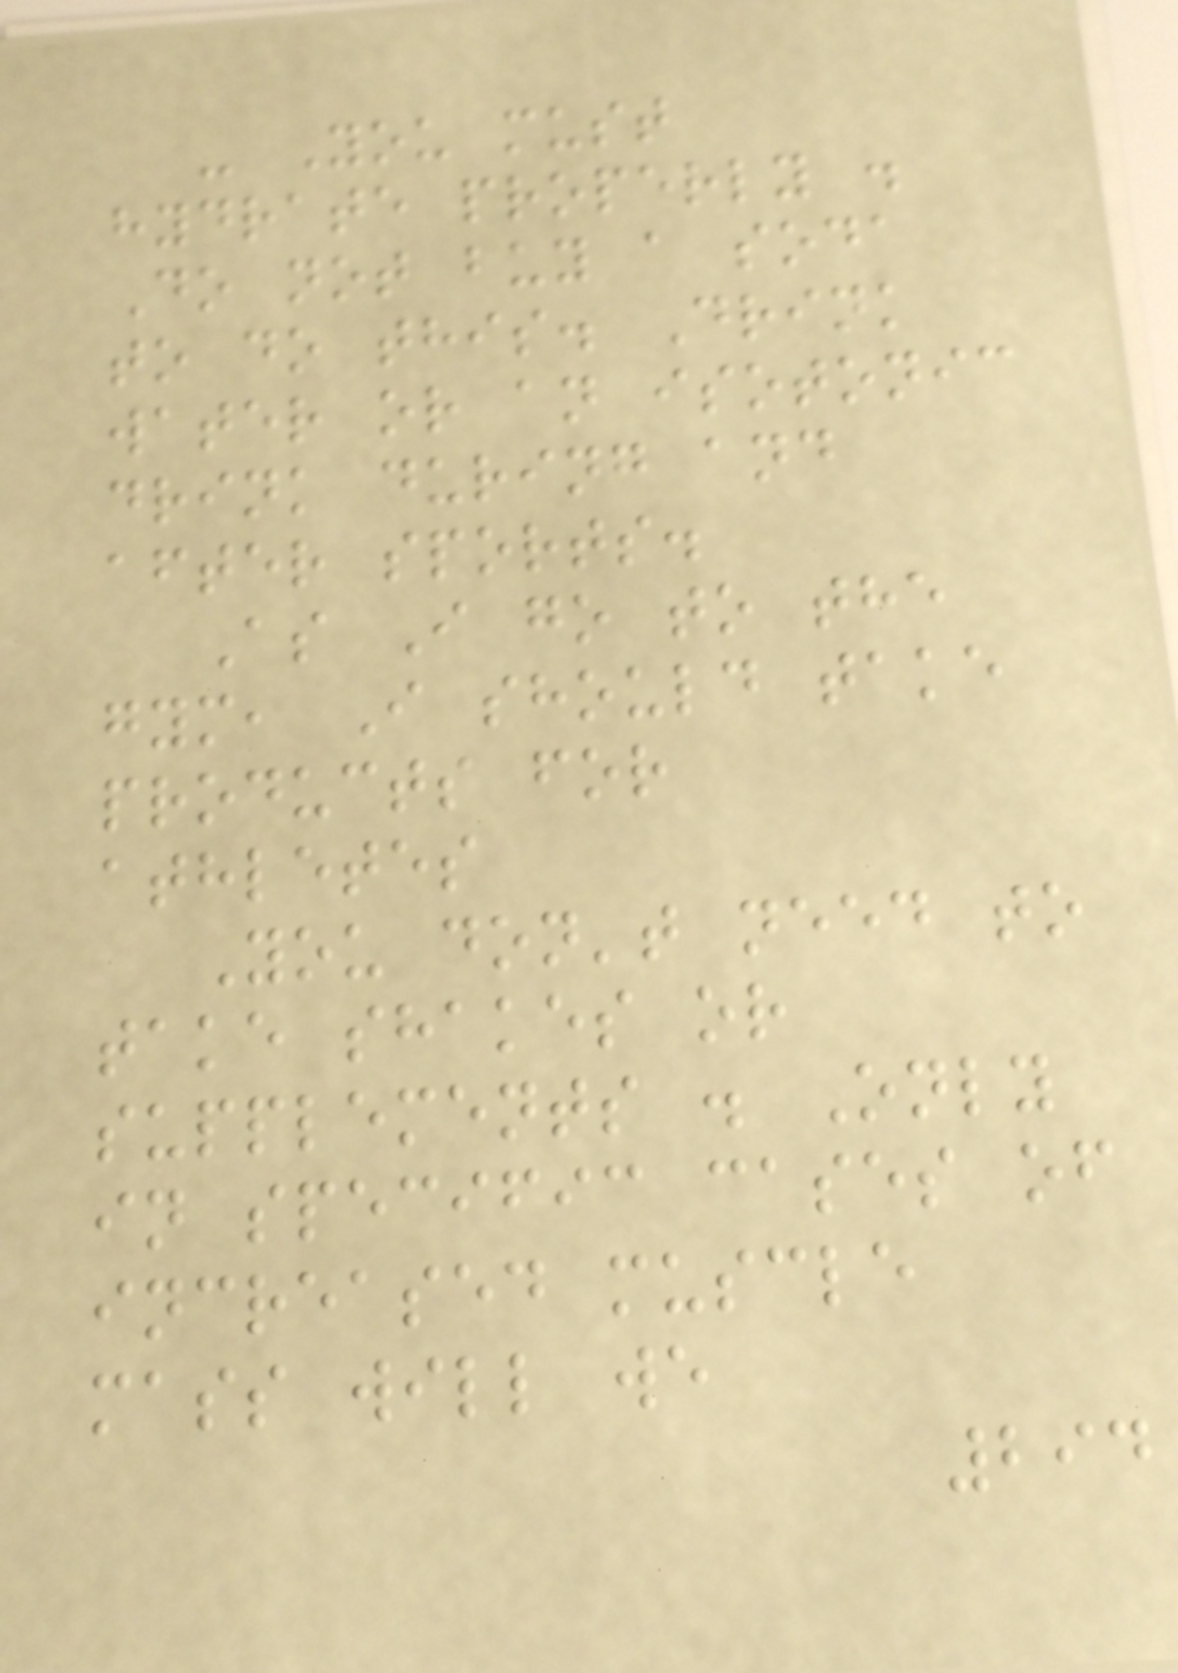- You must
hydrate properly .
Do not buy a soda
to do this. Drink
water or an isotonic
drink during and
after sports.
As I go to the
gym, I should take
products for
athletes
You don't need to
take shakes or
supplements . Only
in specific cases of
increased muscle
mass will we
294
